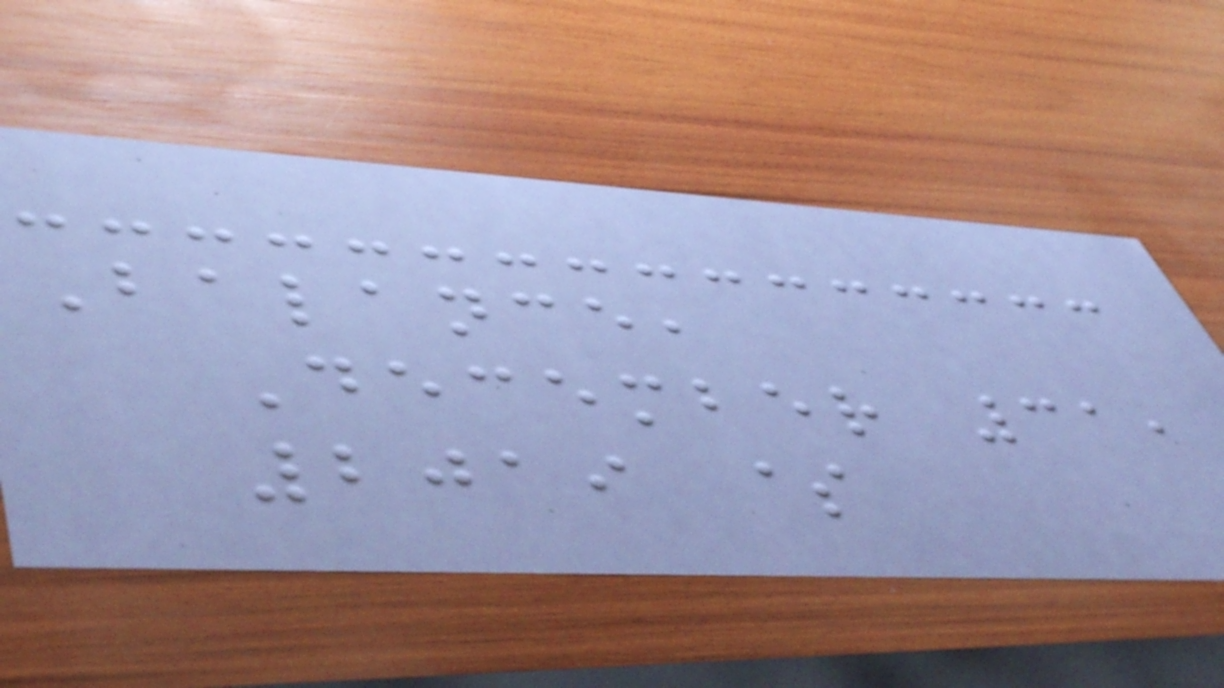Balance,
December 31,
2019 $
